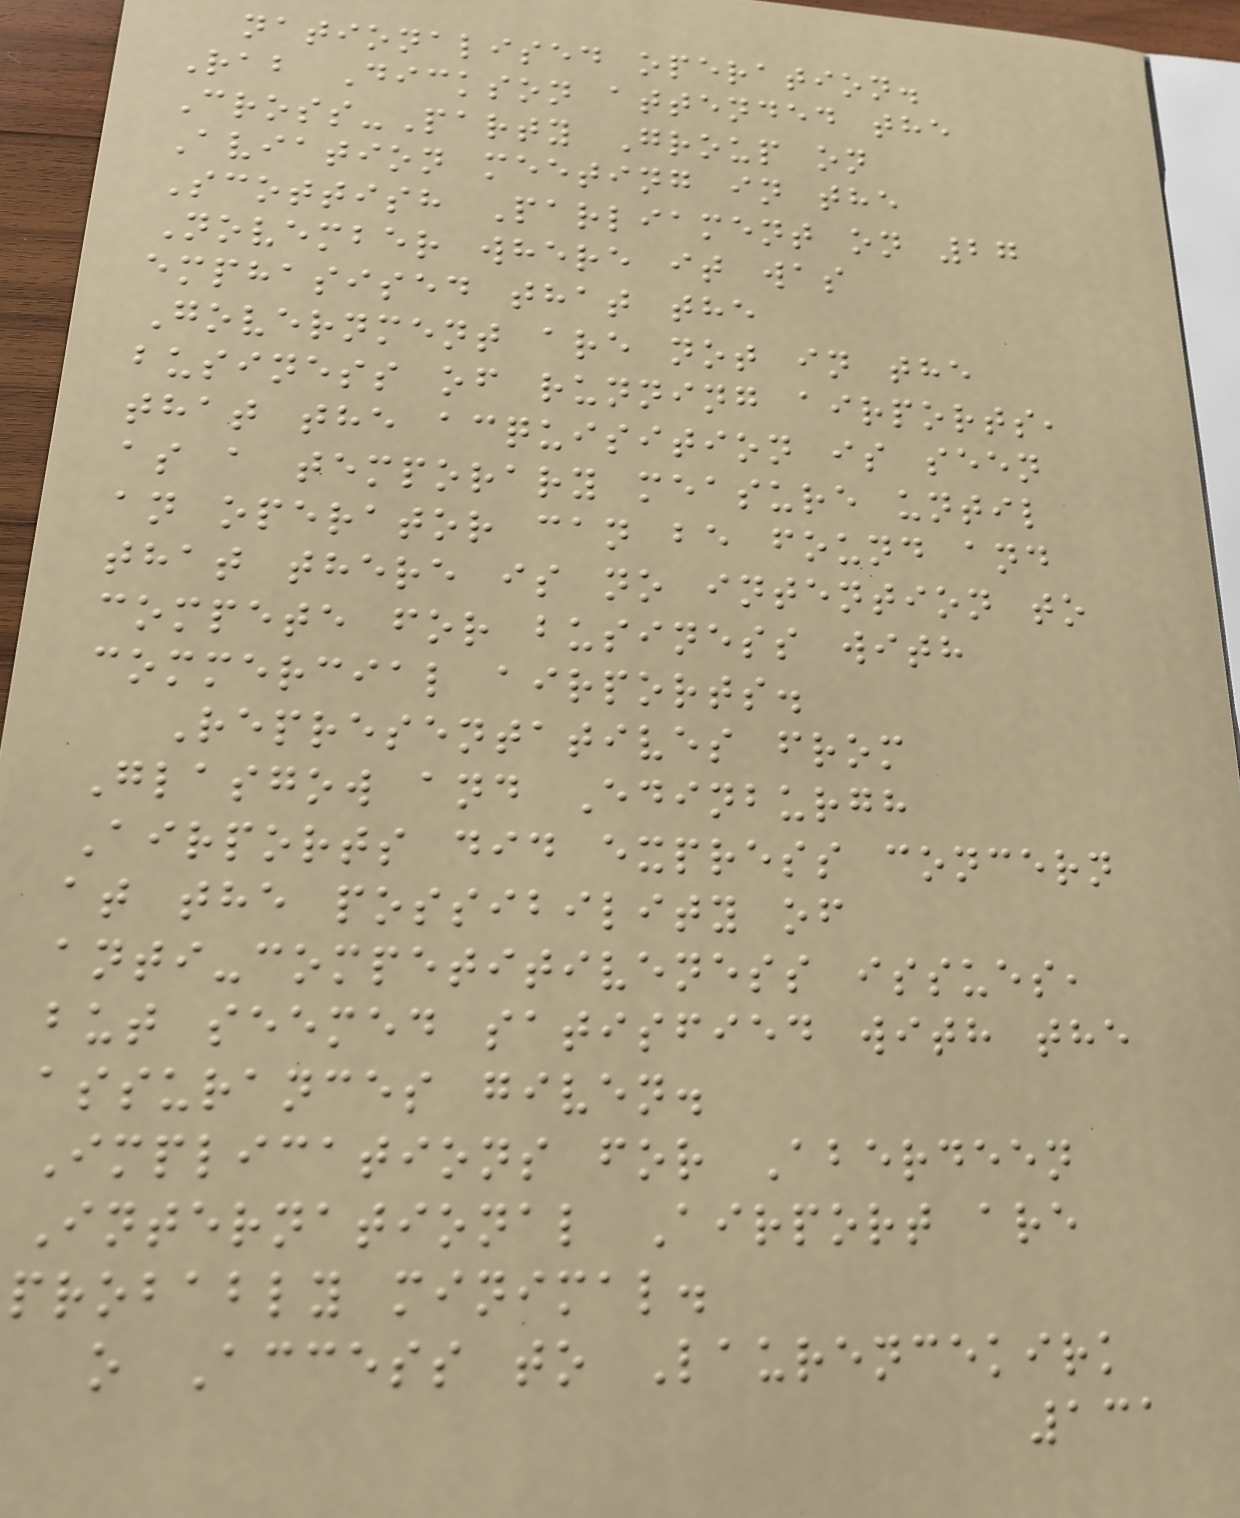nationalised operation.
Rab Dickson attended the
Cross-Party Group on
Aviation meeting in the
Scottish Parliament on 27
November where it was
emphasised that the
Government are not in the
business of running airports,
that the acquisition is seen
as a temporary measure until
an operator can be found and
that there is no intention to
compete for business with
commercial airports.
Representatives from
Glasgow and Edinburgh
Airports did express concern
at the possibility of
anti-competitiveness issues,
but seemed satisfied with the
assurances given.
Implications for Aberdeen
International Airport are
probably minimal.
o Access to Laurencekirk
131
